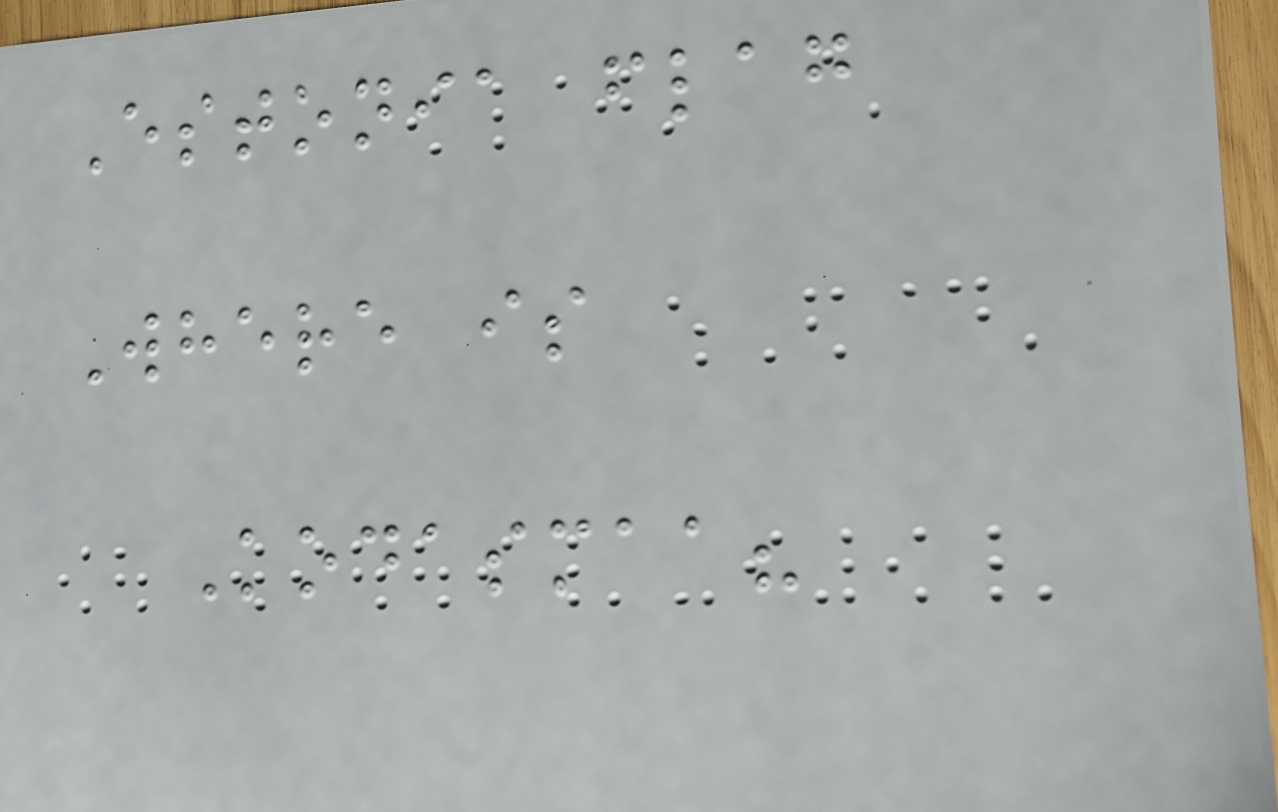Estonia flag
Where is
Kodasmaa?
